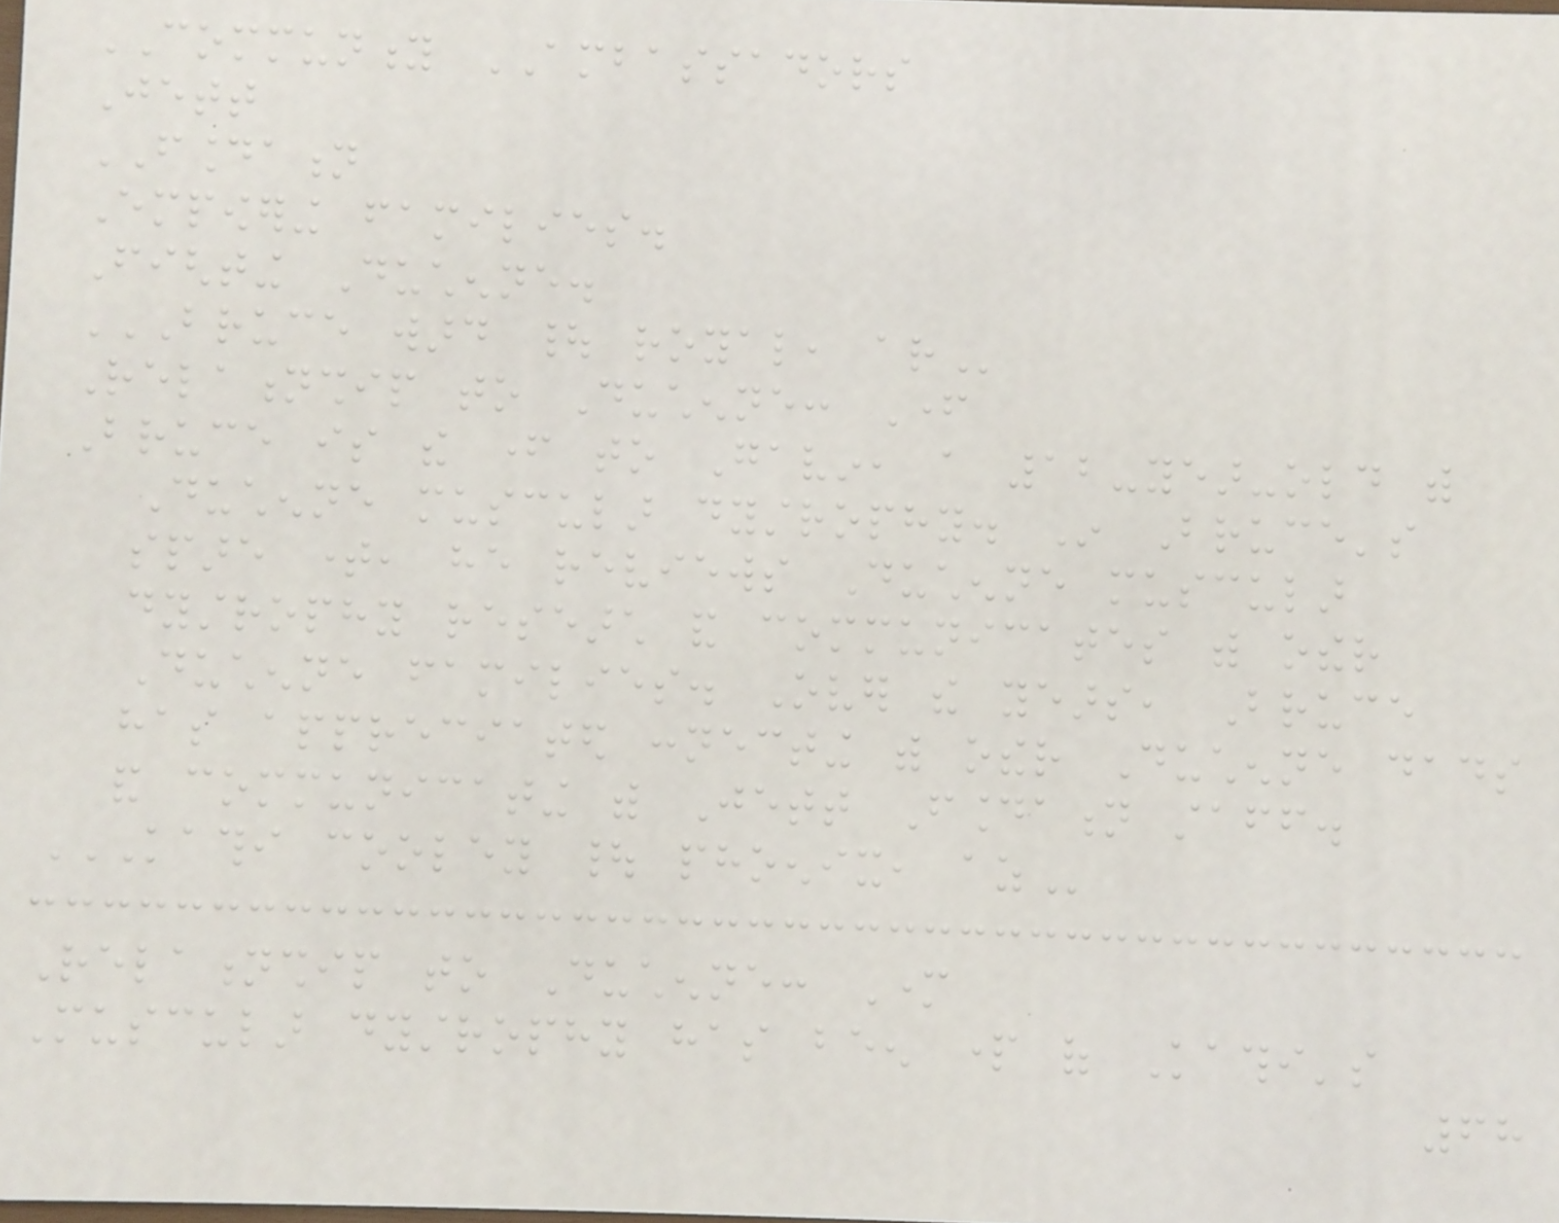COMMUNITY AMBASSADORS
Jett
FOUNDATION
Empowering families.
Fighting Duchenne.
BRUCE WARD | ROYAL, AR
Relationship to Duchenne: Father
Bruce is the father to Gavin, a 12-year-old with
Duchenne muscular dystrophy. In Bruce's
spare time, he reviews Duchenne muscular
dystrophy research and communicates with other
Duchenne families. Over the years, Bruce
has appreciated connecting with other Duchenne dads
and communicating with Jett Foundation staff.
KATHI COOLEY | PHOENIX, AZ
Relationship to Duchenne: Mother
Muscular dystrophy has been part of Kathi's
68
